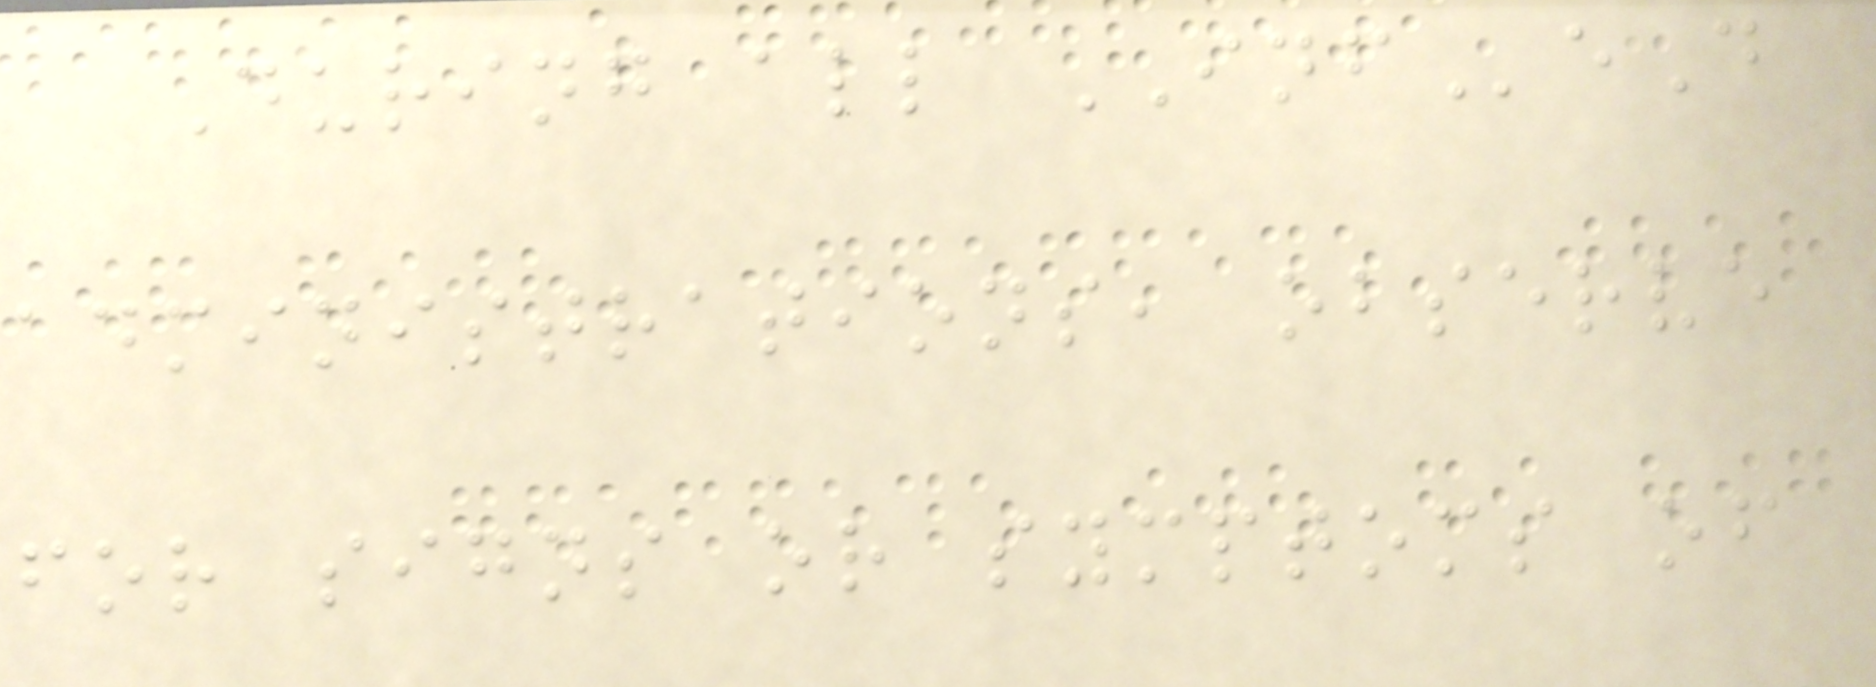During all INFeD
administrations, observe
for signs or symptoms of
